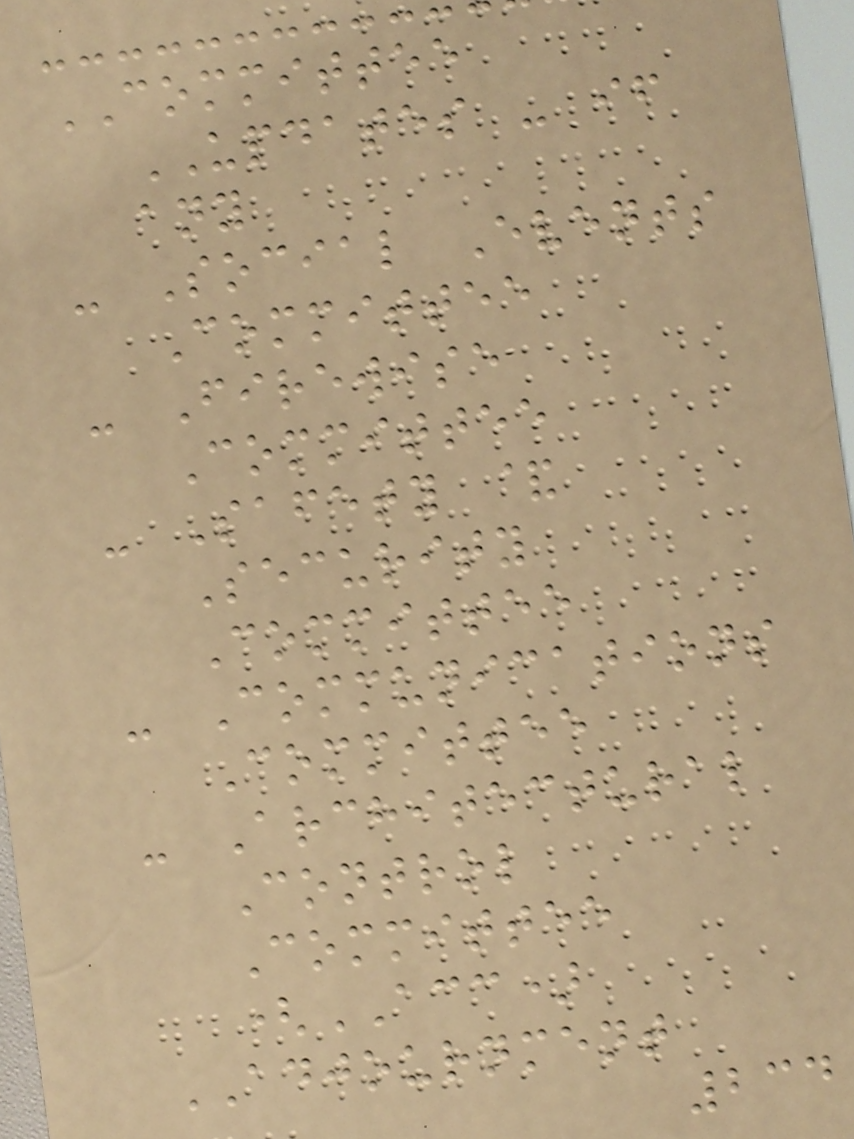COMMITTEE
UPDATES - if
any
- Social Events
Committee
- Firewise
Committee
- Safety &
Security
Committee
- Communications
Committee
- Architectural
Control
Committee
(ACC)
ADJOURNMENT
234
